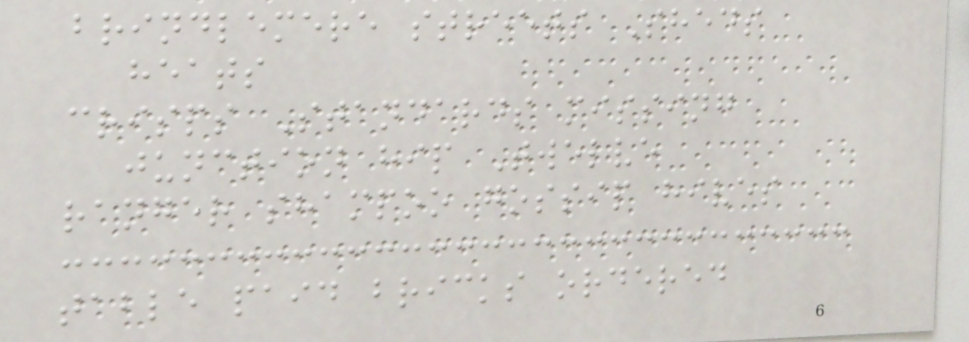brindlemere streets Sheds
heats
crisps Standards missing
junction hip Twelve
ranger shampoo gossip hives
table paid bricks ordered
